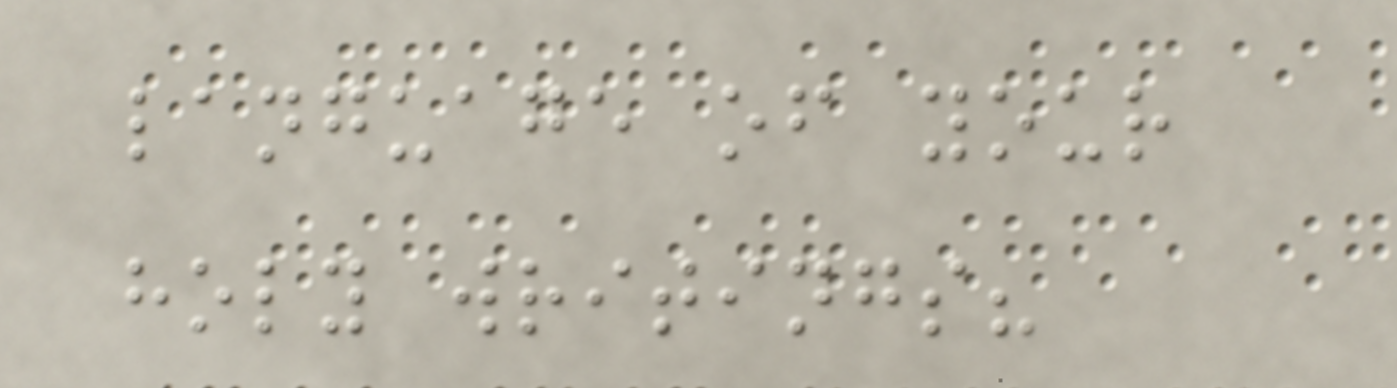language of your
holy writings?
